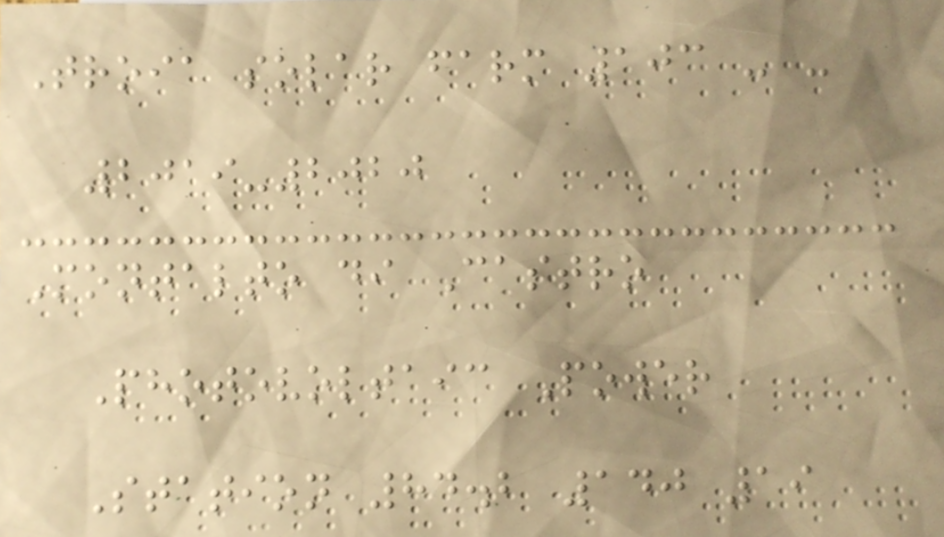Troia solar farm 103 - -
2019-2020
Montalto di Castro
Photovoltaic Power
Station 84.2 140 19
